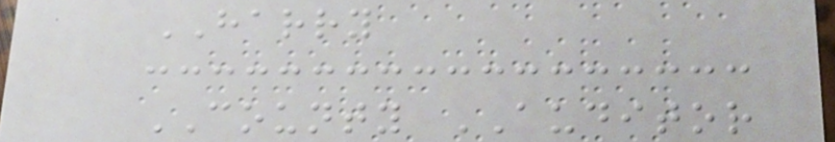HARRY
COUNTY AUDITOR
